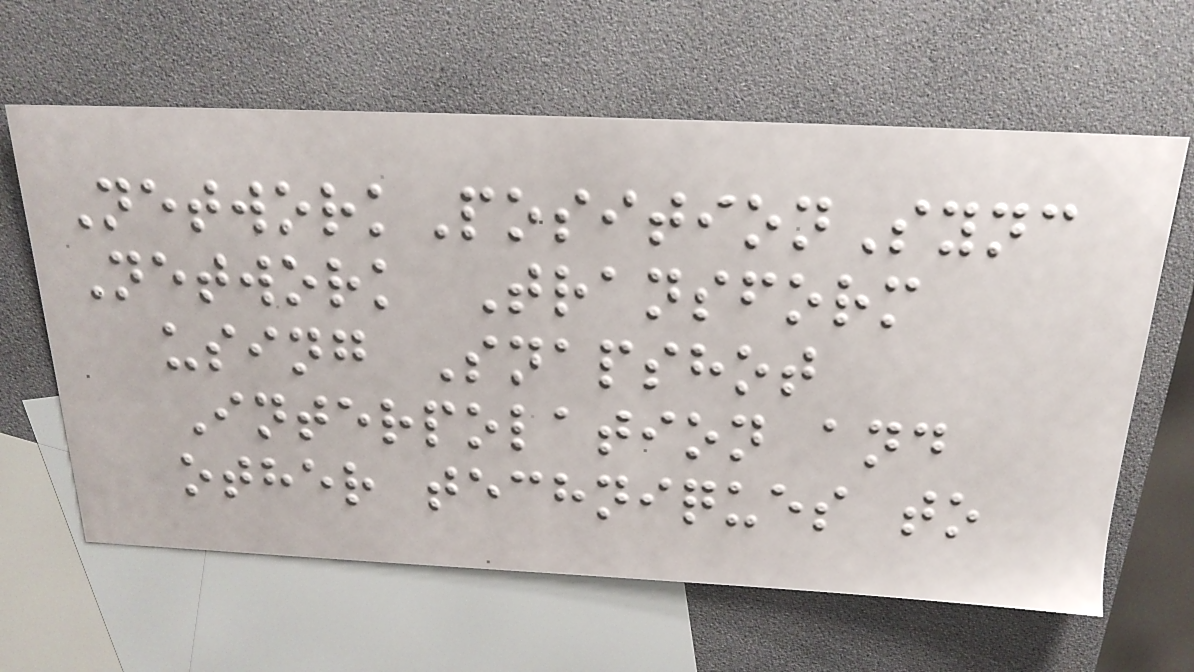NetworkPositionSync
Network Transform
using Snapshot
Interpolation and
other techniques to
